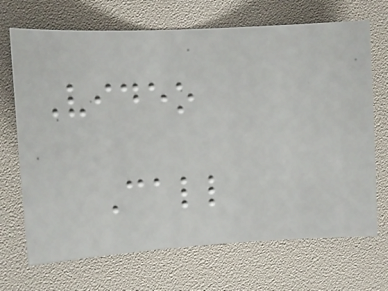Video
Call
